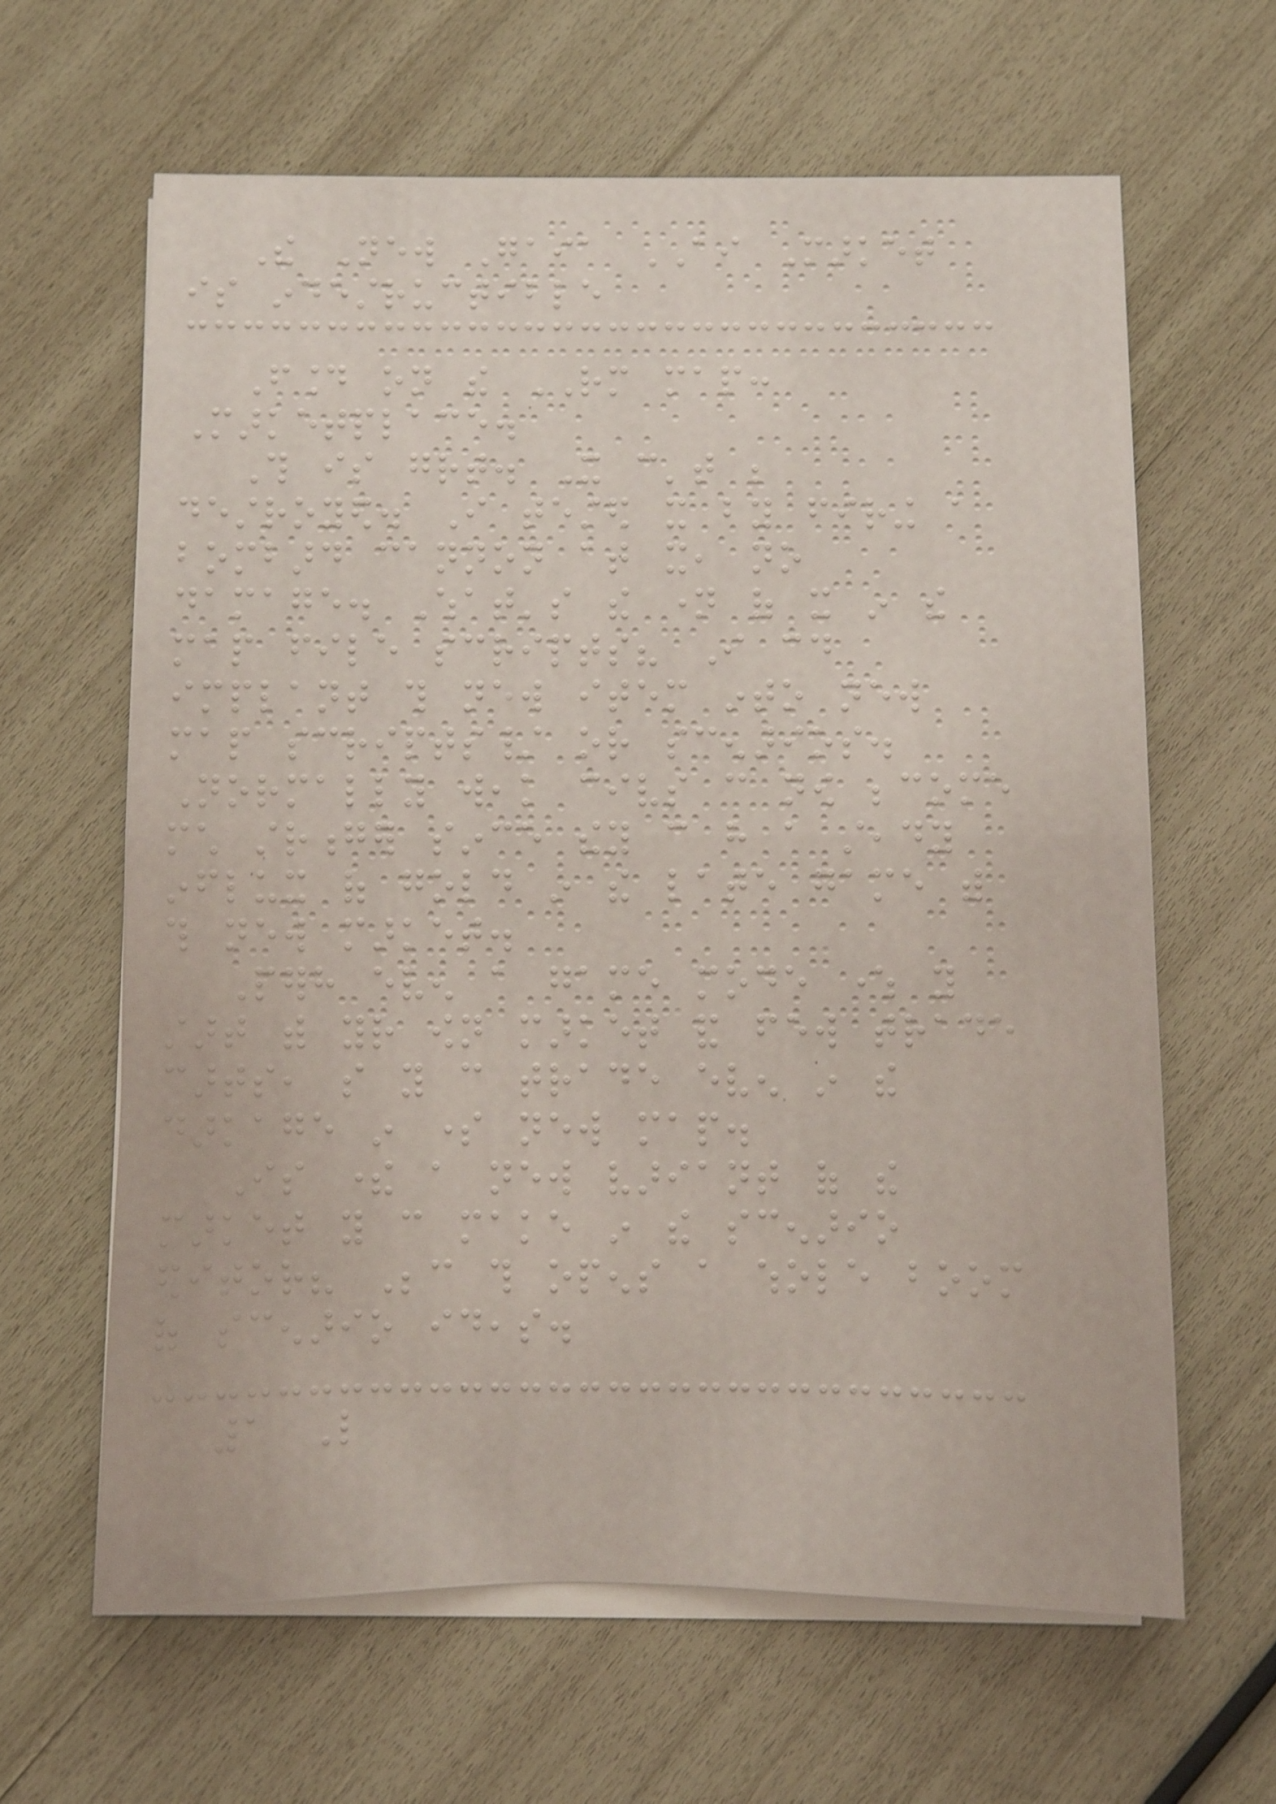The New Gaia AI Market
is indestructible
Found on the RM map:
Marketplace.
This is great. It can't be
destroyed. I tested it by firing a
bombard cannon at it, no
damage. What's the name of it in the
map file scripts? I could
implant this new item into new
map scripts/ or scenarios.
Normally weak civs can now become
much stronger since they can have a steady
influx of gold in the late game with
this new market.
Perhaps even a game mode where you
start with your own market and few trade
carts, so you can trade even in the
darkage in some new map.
Is there a new variant of the
market you can make in the scenario
editor? Because this opens a whole boom
of scenario ideas.
1 Like
